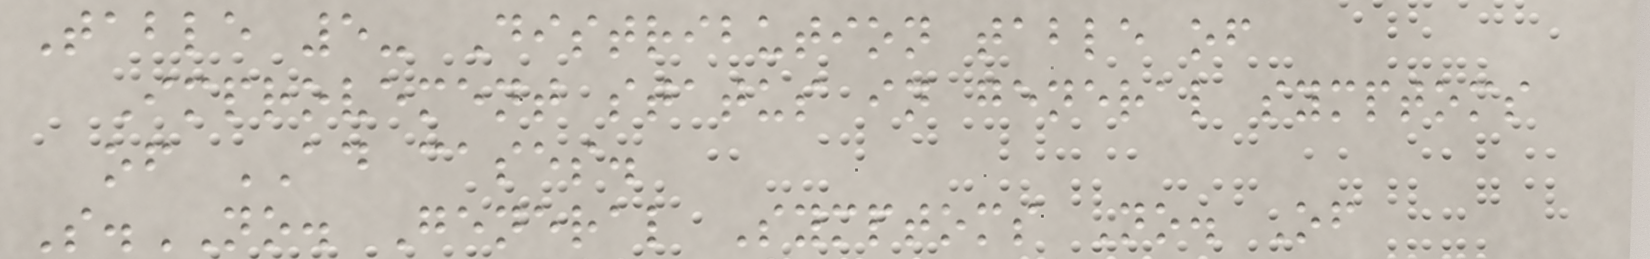Table 5- Distribution table of
Improvement status in general symptoms
of AD cases.
S.NO. General Symptoms No. Of
